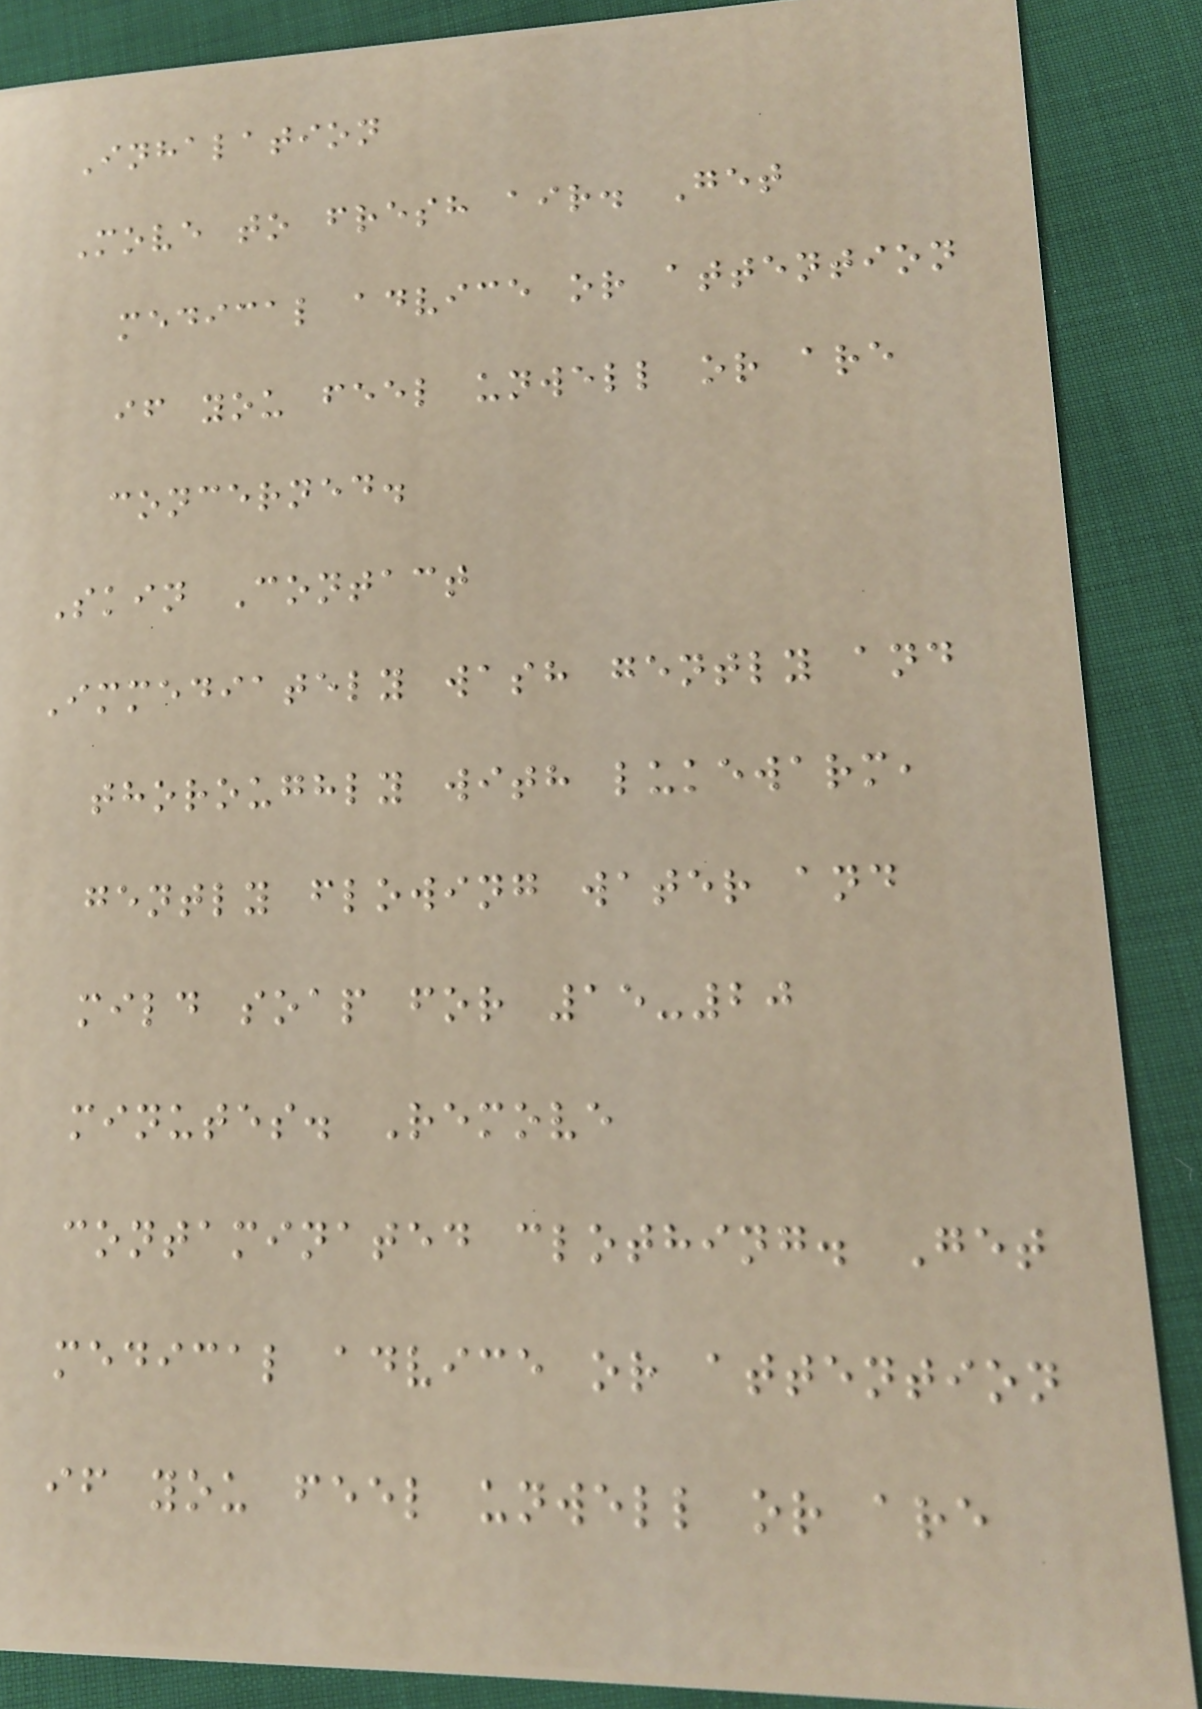Inhalation
Move to fresh air. Get
medical advice or attention
if you feel unwell or are
concerned.
Skin Contact
Immediately wash gently and
thoroughly with lukewarm,
gently flowing water and
mild soap for 15-20
minutes. Remove
contaminated clothing. Get
medical advice or attention
if you feel unwell or are
